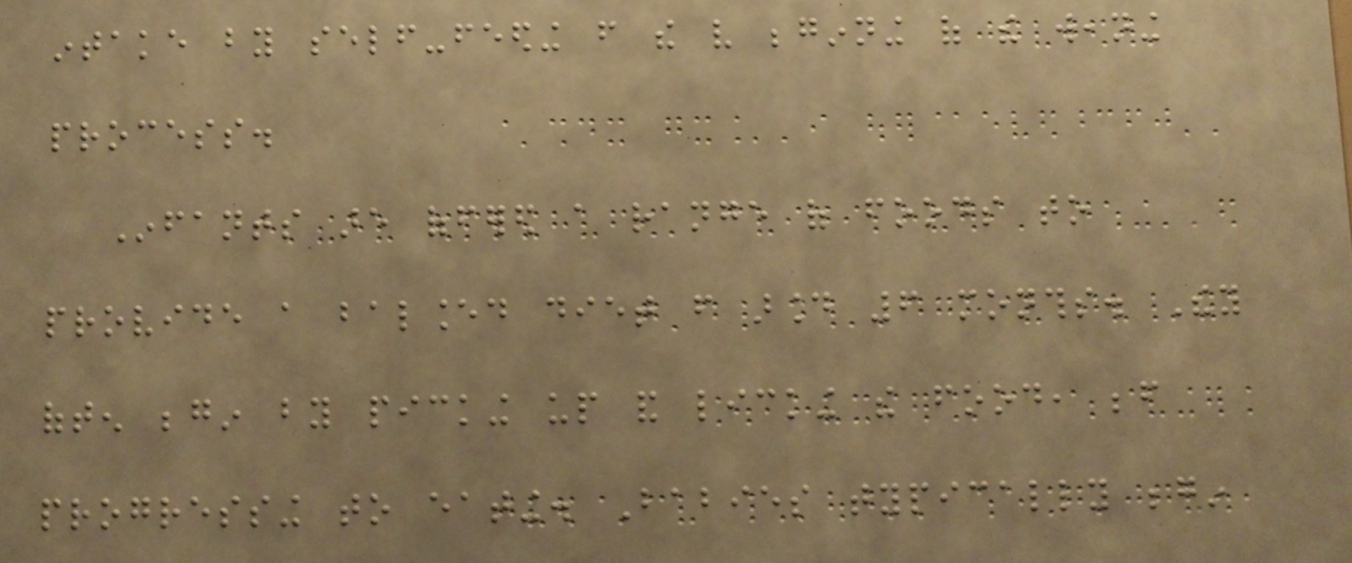intake by self-feeding from the very beginning of the weaning
process.
Infants are offered a range of foods to
provide a balanced diet from around 6 months. They
often begin by picking up and licking the food, before
progressing to eating. Babies typically begin
